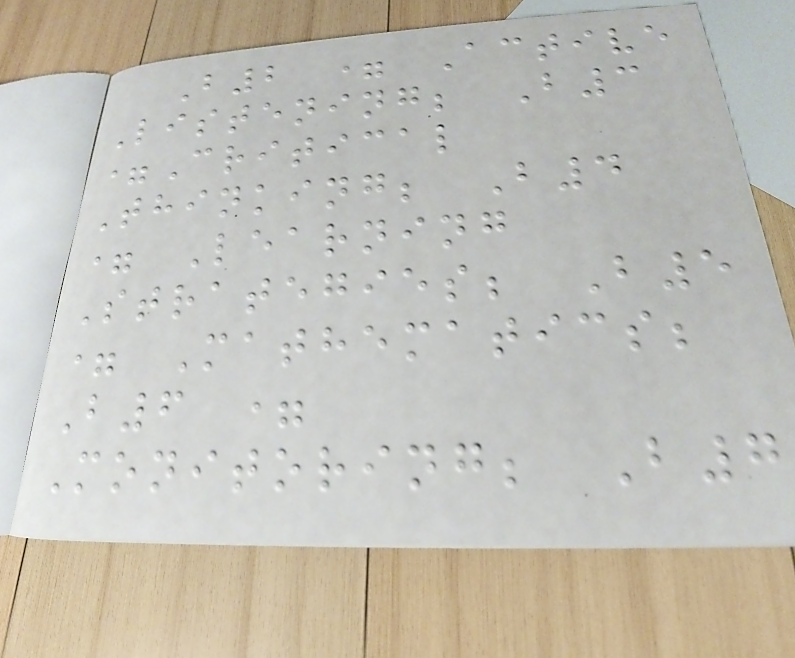B2 = Active
Listening; B3
=Critical
Thinking; B4
= Learning
Strategies; B5
= Mathematics;
B6 =
Monitoring; B7
